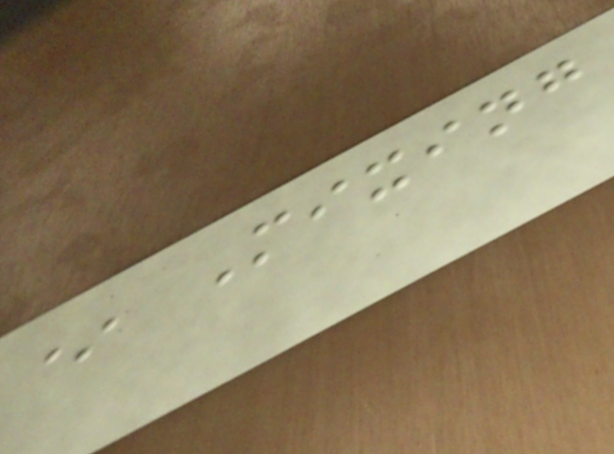* Mixing
